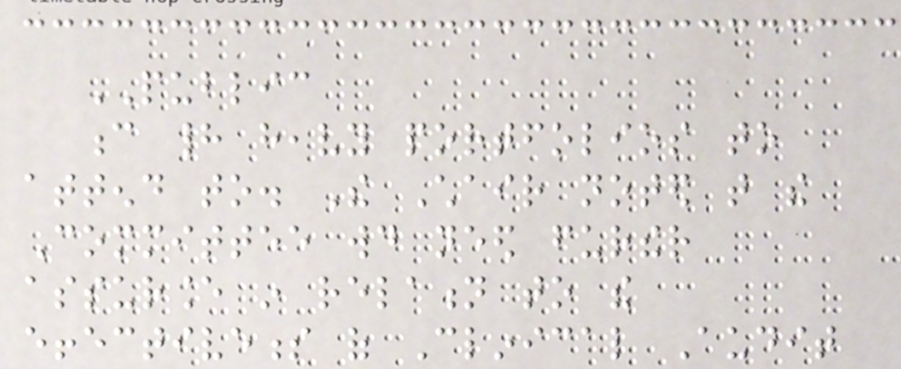PUBLIC
c had heavy portfolios to
attend to. The Chair noted that the
Committee would need further
assurance in relation to the
effectiveness of Clinical Audit
